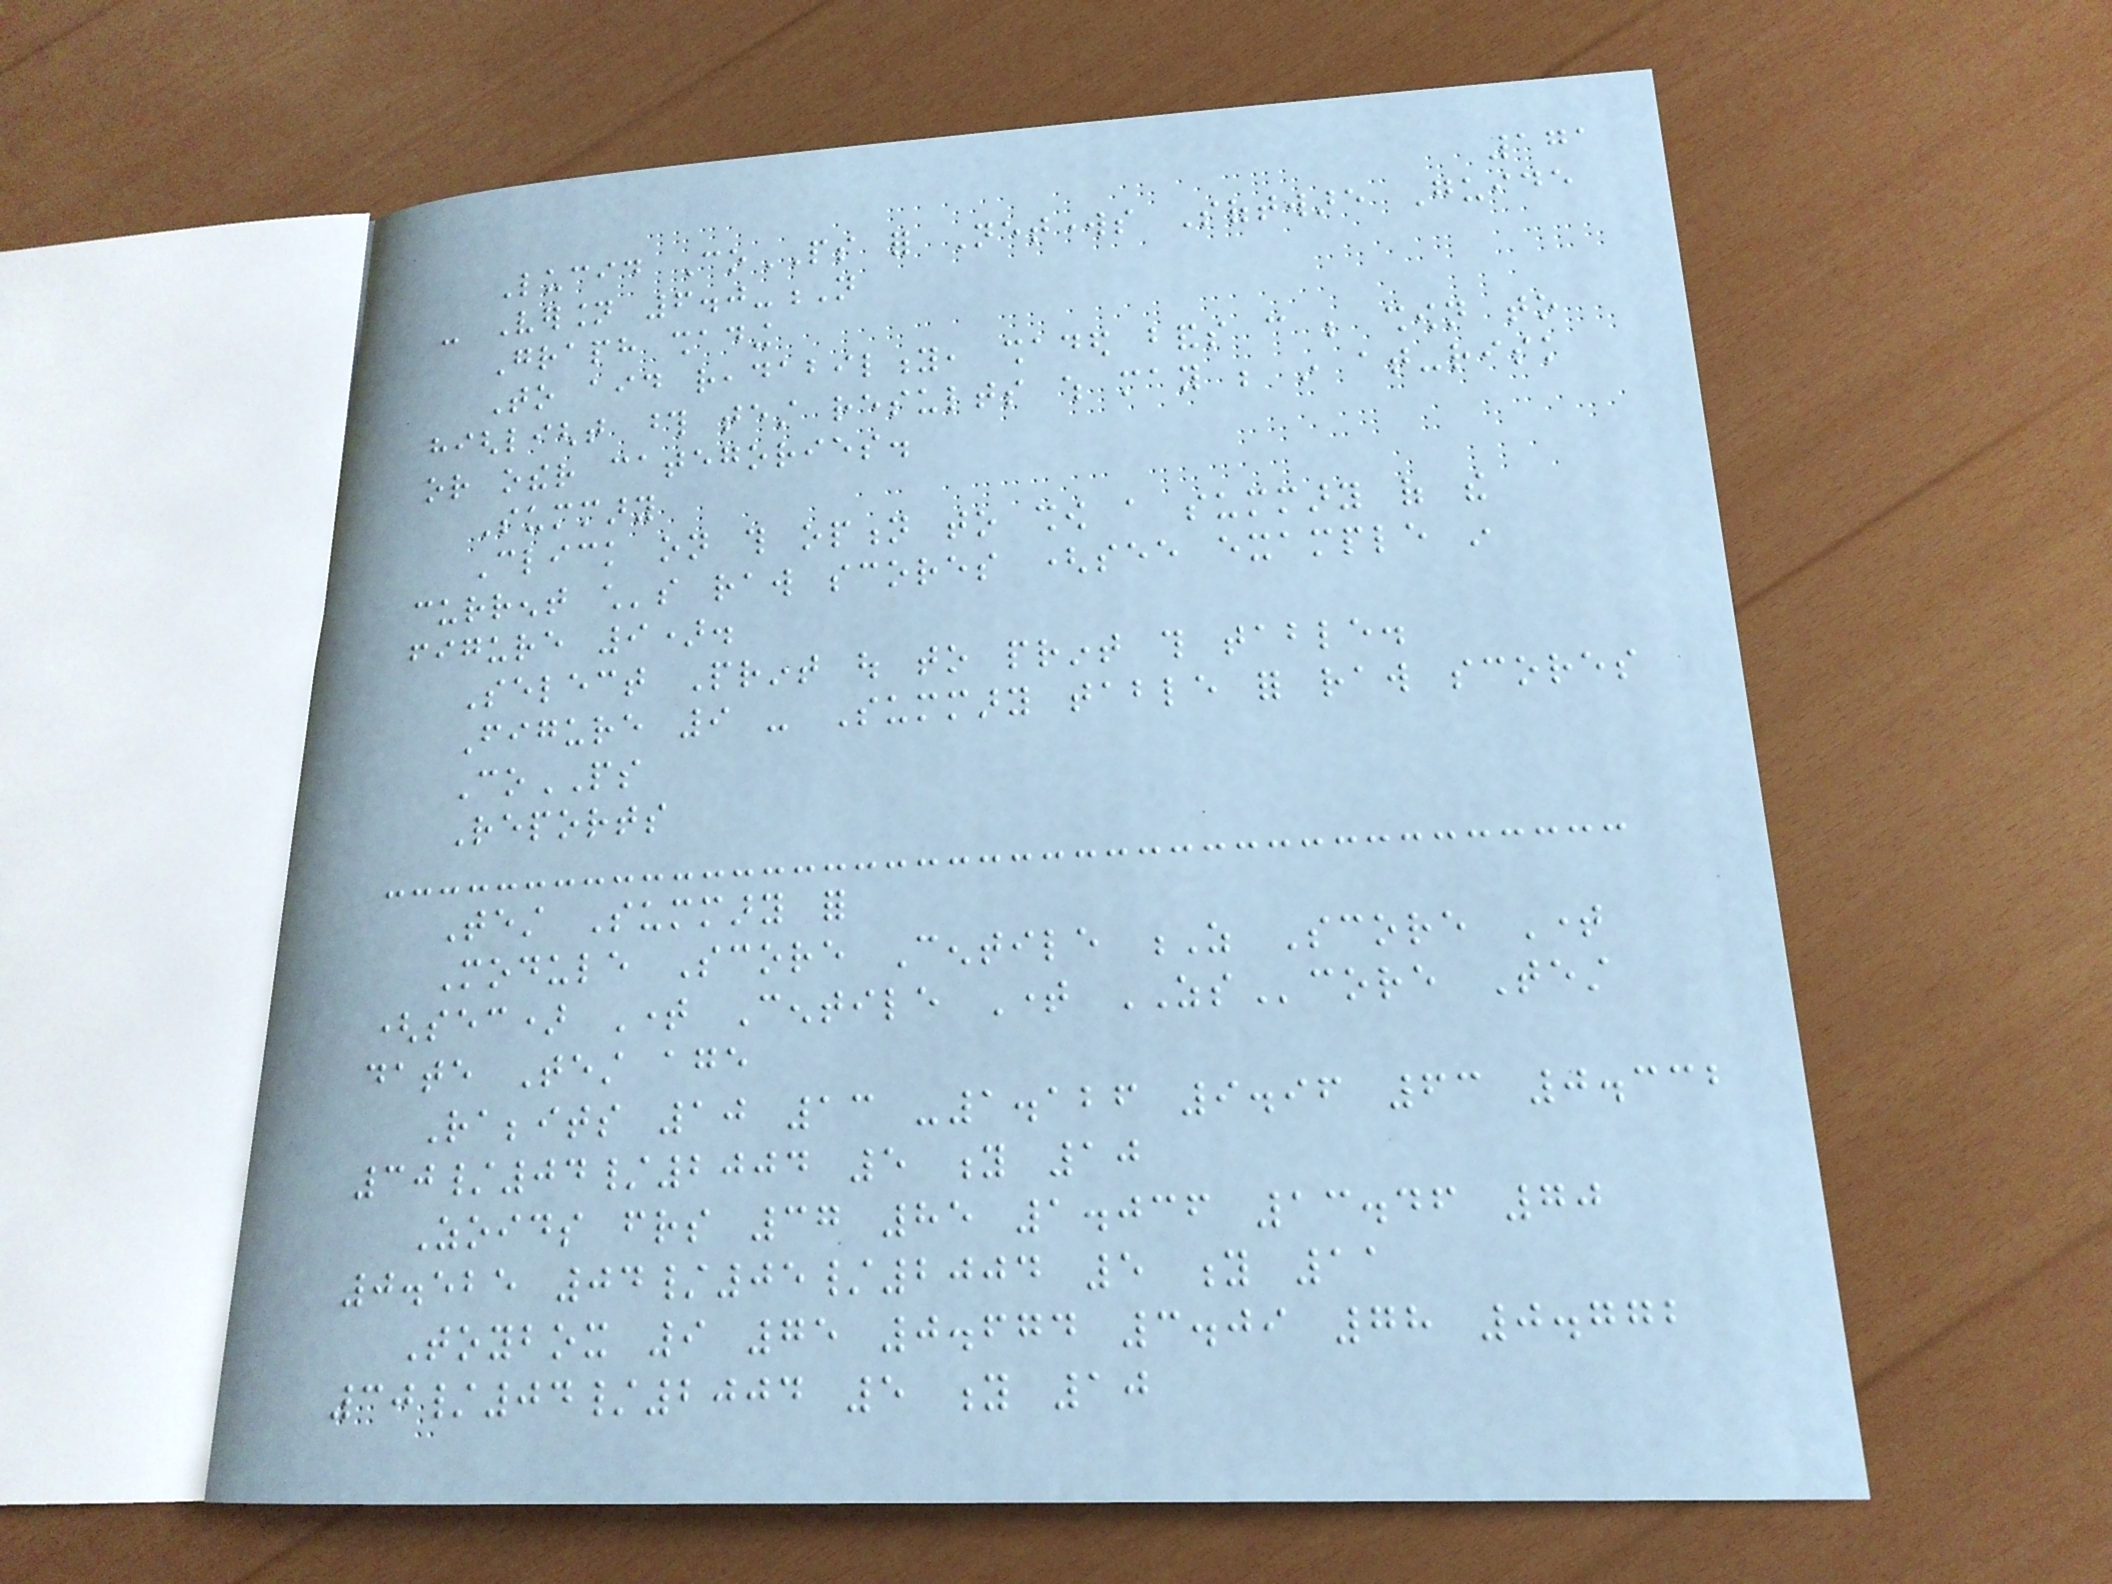171
Lucid CoPS for Networks Software Guide
- Version 6.0-N
Graph shading
To aid readability, shaded bands can be shown to
highlight those test results which may be in at-risk
or other categories.
Summary
Click on this option to show a summary of the
current child's raw scores (see example in
figure 9).
Select Print out to print this table.
Figure 9 - Summary table for raw scores
CoPS
Reports
Test Summary for
Module Score Centile Z Score Time
(sec) Time Centile Time ZScore Test
date Test age
Rabbits 10 13 -1.126 9.96 63 0.332
30/04/2004 5 y 10
Zoids friends 37 85 1.036 13.46 70
0.525 04/05/2004 5 y 11
Toybox 9 75 0.674 3.09 78 0.772
30/04/2004 5 y 10
